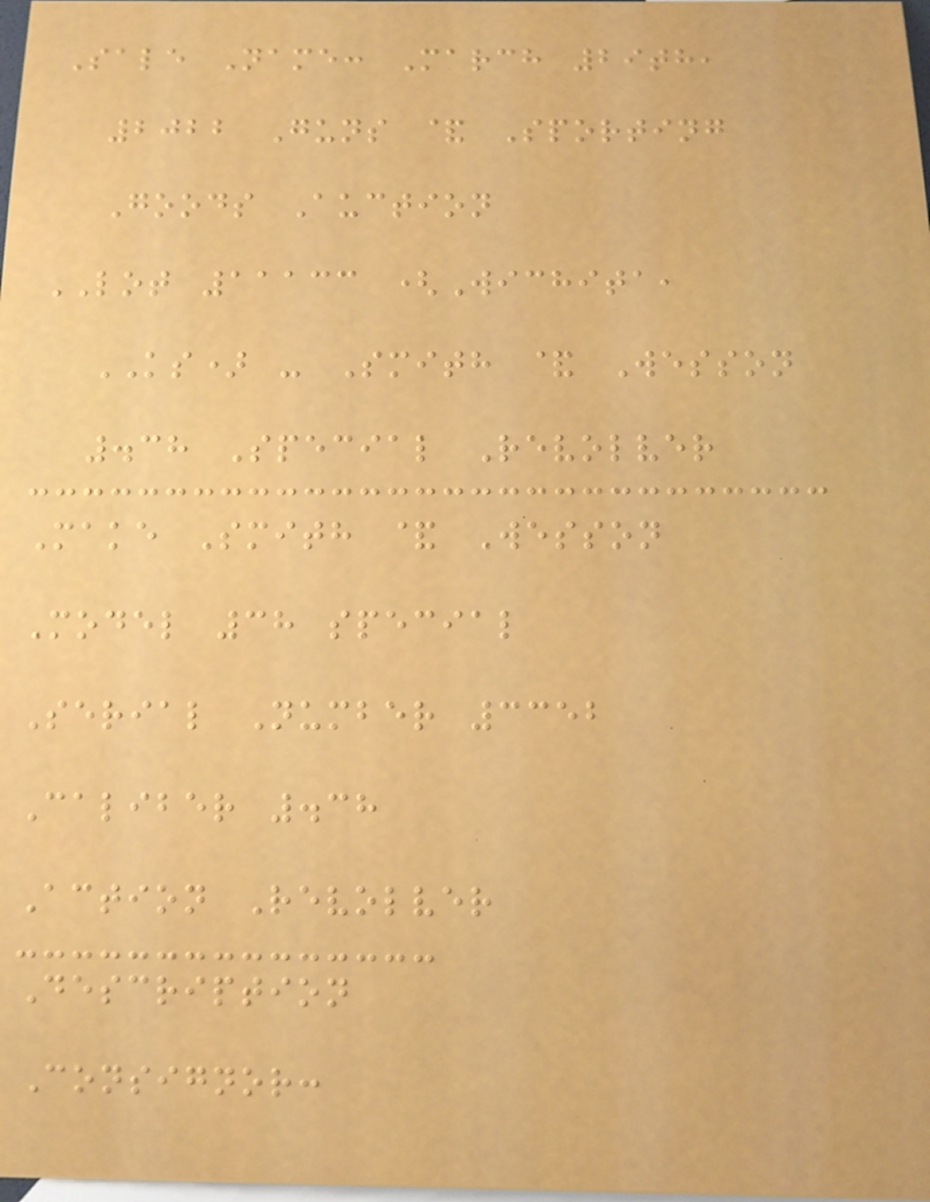Sale Name: March 29th,
2022 Guns & Sporting
Goods Auction
LOT 11133 (Wichita,
KS) - Smith & Wesson
.38 Special Revolver
Make Smith & Wesson
Model 38 special
Serial Number 3352
Caliber .38
Action Revolver
Description
Consignor:
